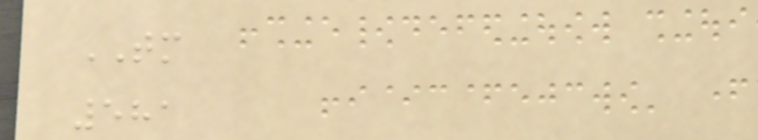TM
581
